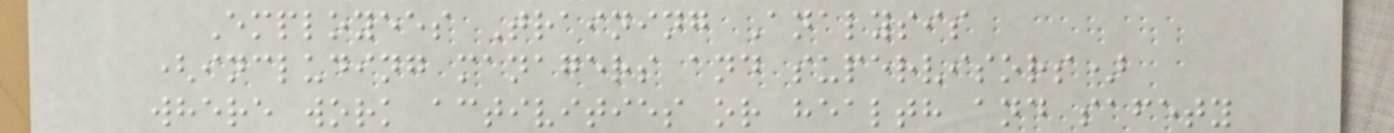Employees Training Analysis
(including managers and supervisors)
where work activities or health and safety
